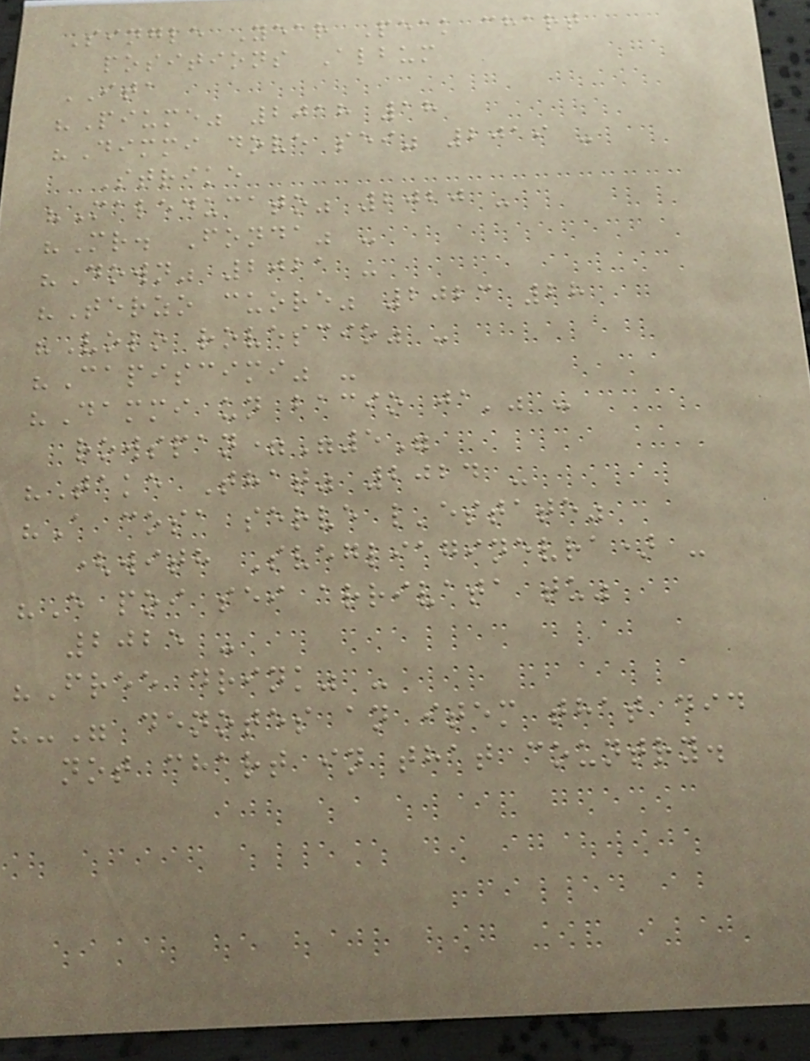Single Year Peak chart
positions Album
ITA
"Piume" 2018 18
"Dimmi dove sei" 2019 -
Strike
"Maleducato" 2020 -
"Mr. Fonda" -
"Down" 2021 -
"Terzo cuore" 2023 28
"Volo rovescio" -
"Capiscimi" -
"Dammi un bacio ja'" -
rowspan="5"
"Take That" 2024 -
"A cosa serve l'estate"
(with Svegliaginevra) -
"E poi sei arrivata tu"
2025 -
"Free drink" -
"-" denotes an item that did
not chart in that country.
